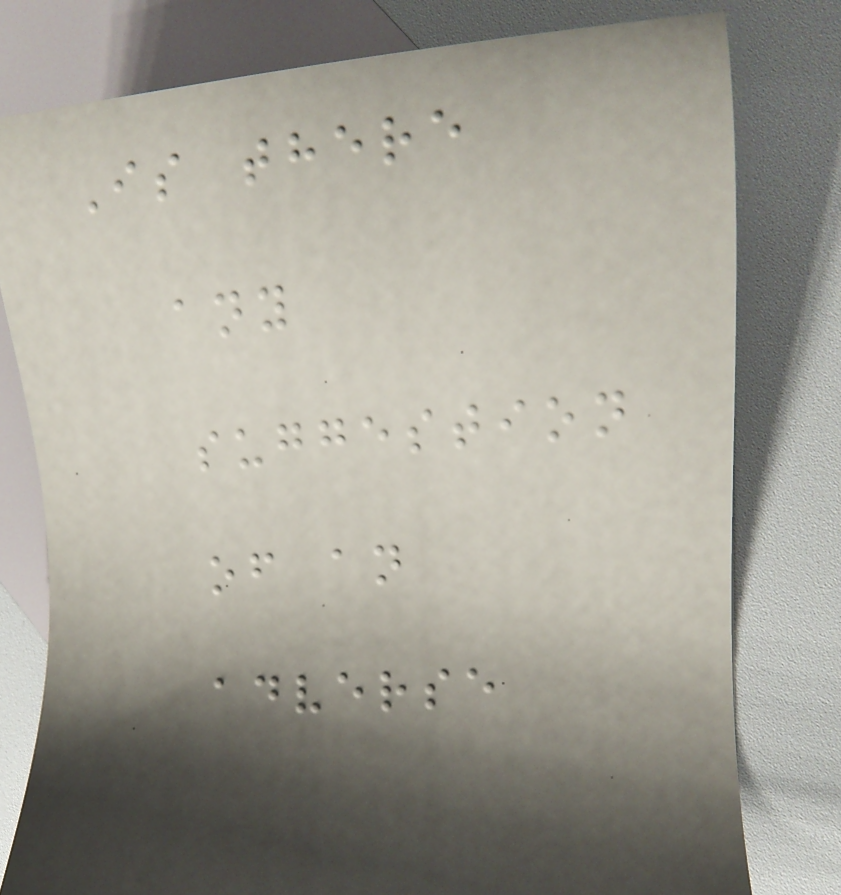Is there
any
suggestion
of an
adverse
